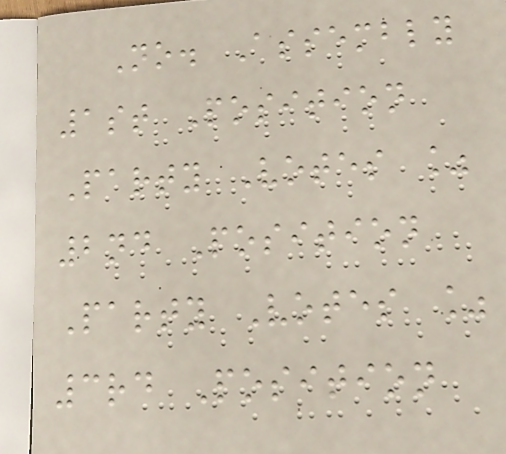No. Assembly
1st Position
Party Votes %
2nd Position
Party Votes %
3rd Position
